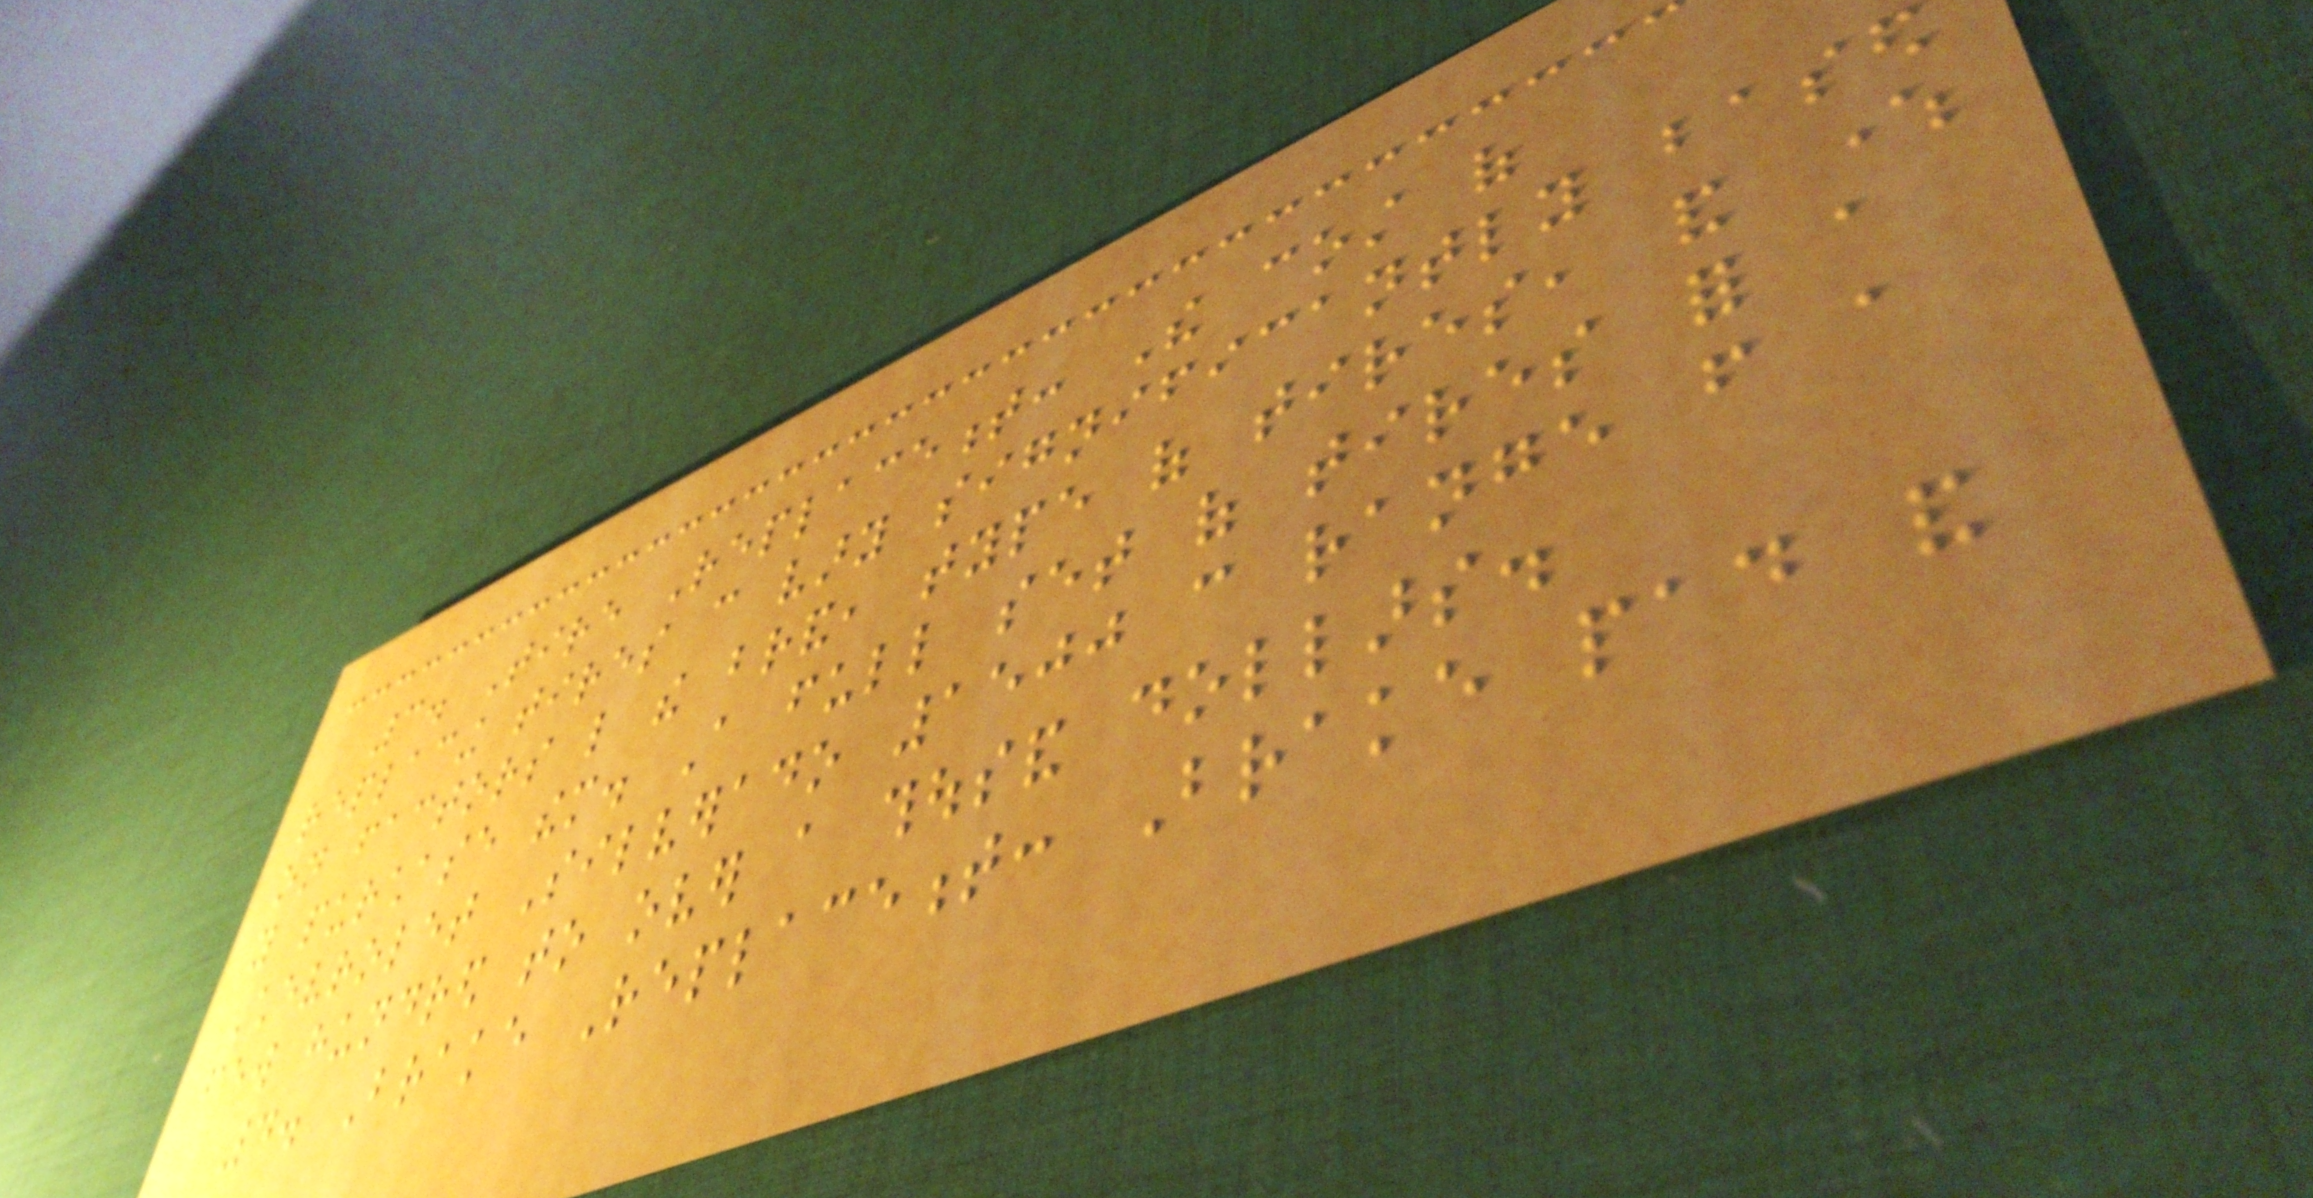3. Tire Replacement: The cost of
replacing tires can vary significantly based
on factors like the brand, type of tires, and where
you purchase them. A full set of tires for a
Chevrolet Silverado 1500 can range from a
few hundred to over a thousand dollars.
4. Brake Replacement: Brake pad and
